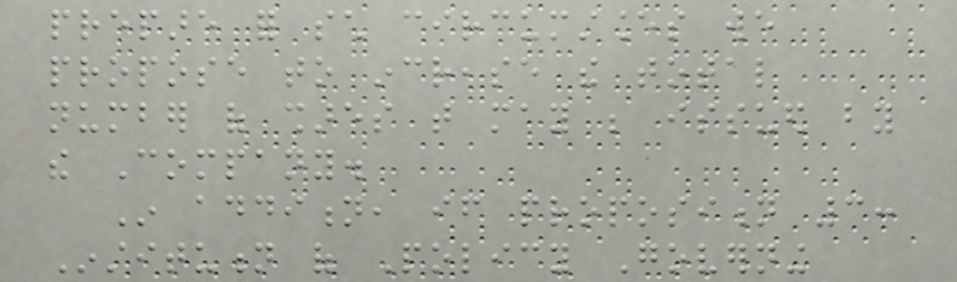prepare for such circumstances we
propose to increase the total
number of shares that may be issued by
the Company.
In addition, if proposition 3:
Institution of Policy Governing
